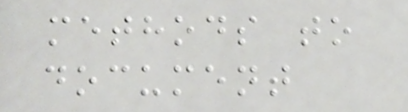methods to
document
